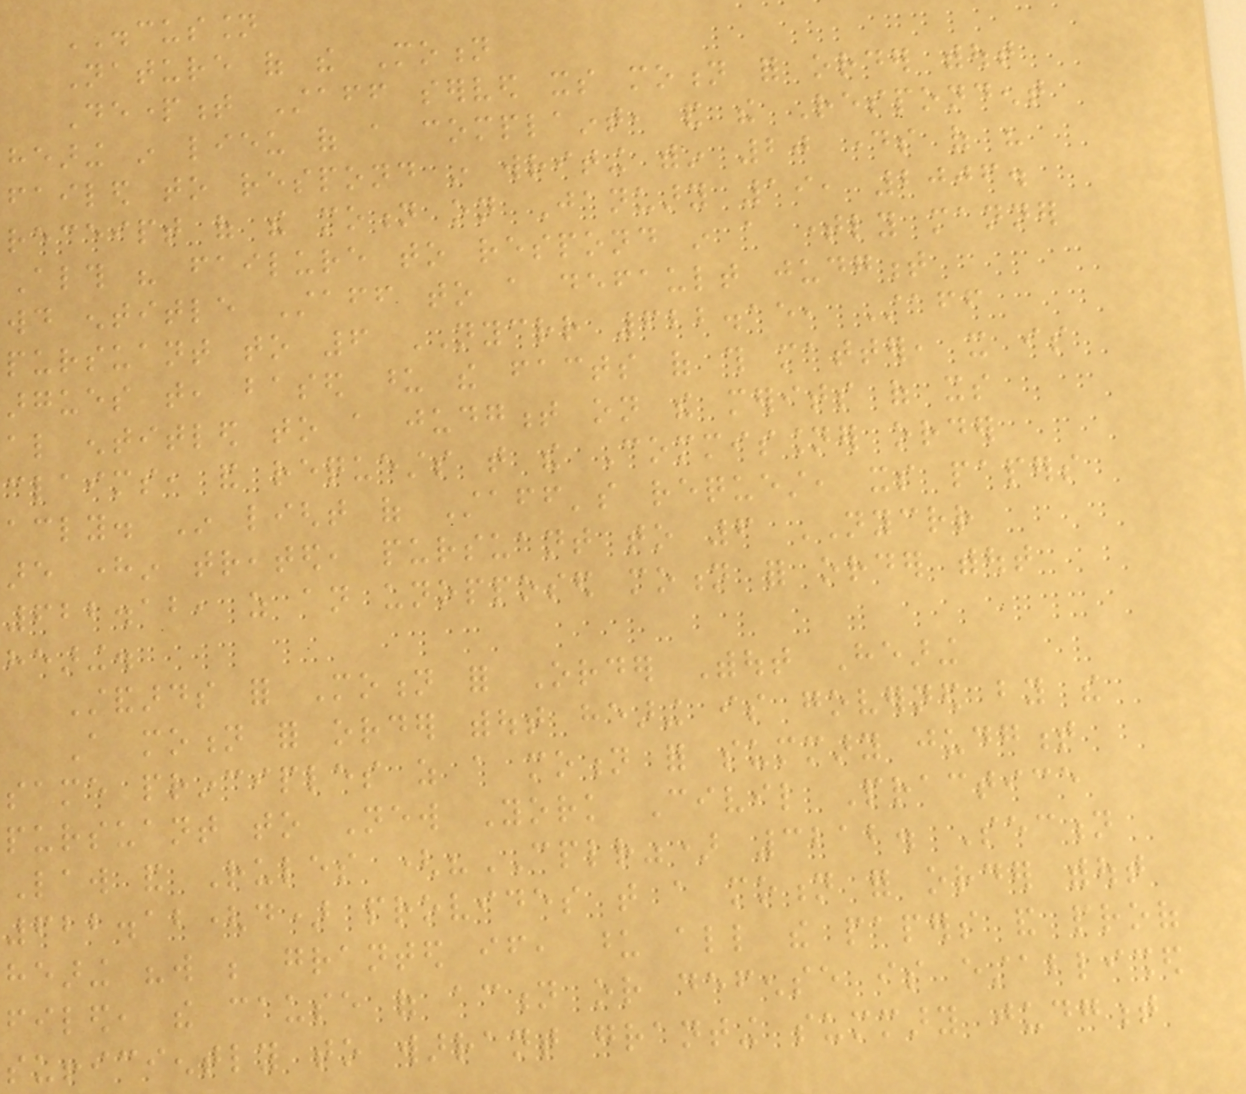DISCUSSION
Nature of the Motion
Department Staff served its motion for order without
hearing in lieu of a complaint, and the Respondent
failed to respond in writing within 20 days of his
receipt of the motion on January 19, 2006.
Although his failure to respond in a timely manner
would entitle Staff to a default judgment
pursuant to 6 NYCRR 622.15, Staff
argues that, based upon the facts of this matter, it is
also entitled to a judgment on the merits of its
claims, and requests that the Commissioner order
accordingly. In light of Staff's request, its papers
are herein treated, pursuant to 6 NYCRR
622.12, as an unopposed motion for order without
hearing.
Standards for Motion for Order Without Hearing
A motion for order without hearing is governed by the
same principles as a motion for summary judgment
pursuant to New York Civil Practice
Law and Rules ("CPLR") 3212. Section
622.12(d) provides that a motion for order without
hearing "will be granted if, upon all the papers and proof
filed, the cause of action or defense is established
sufficiently to warrant granting summary judgment
